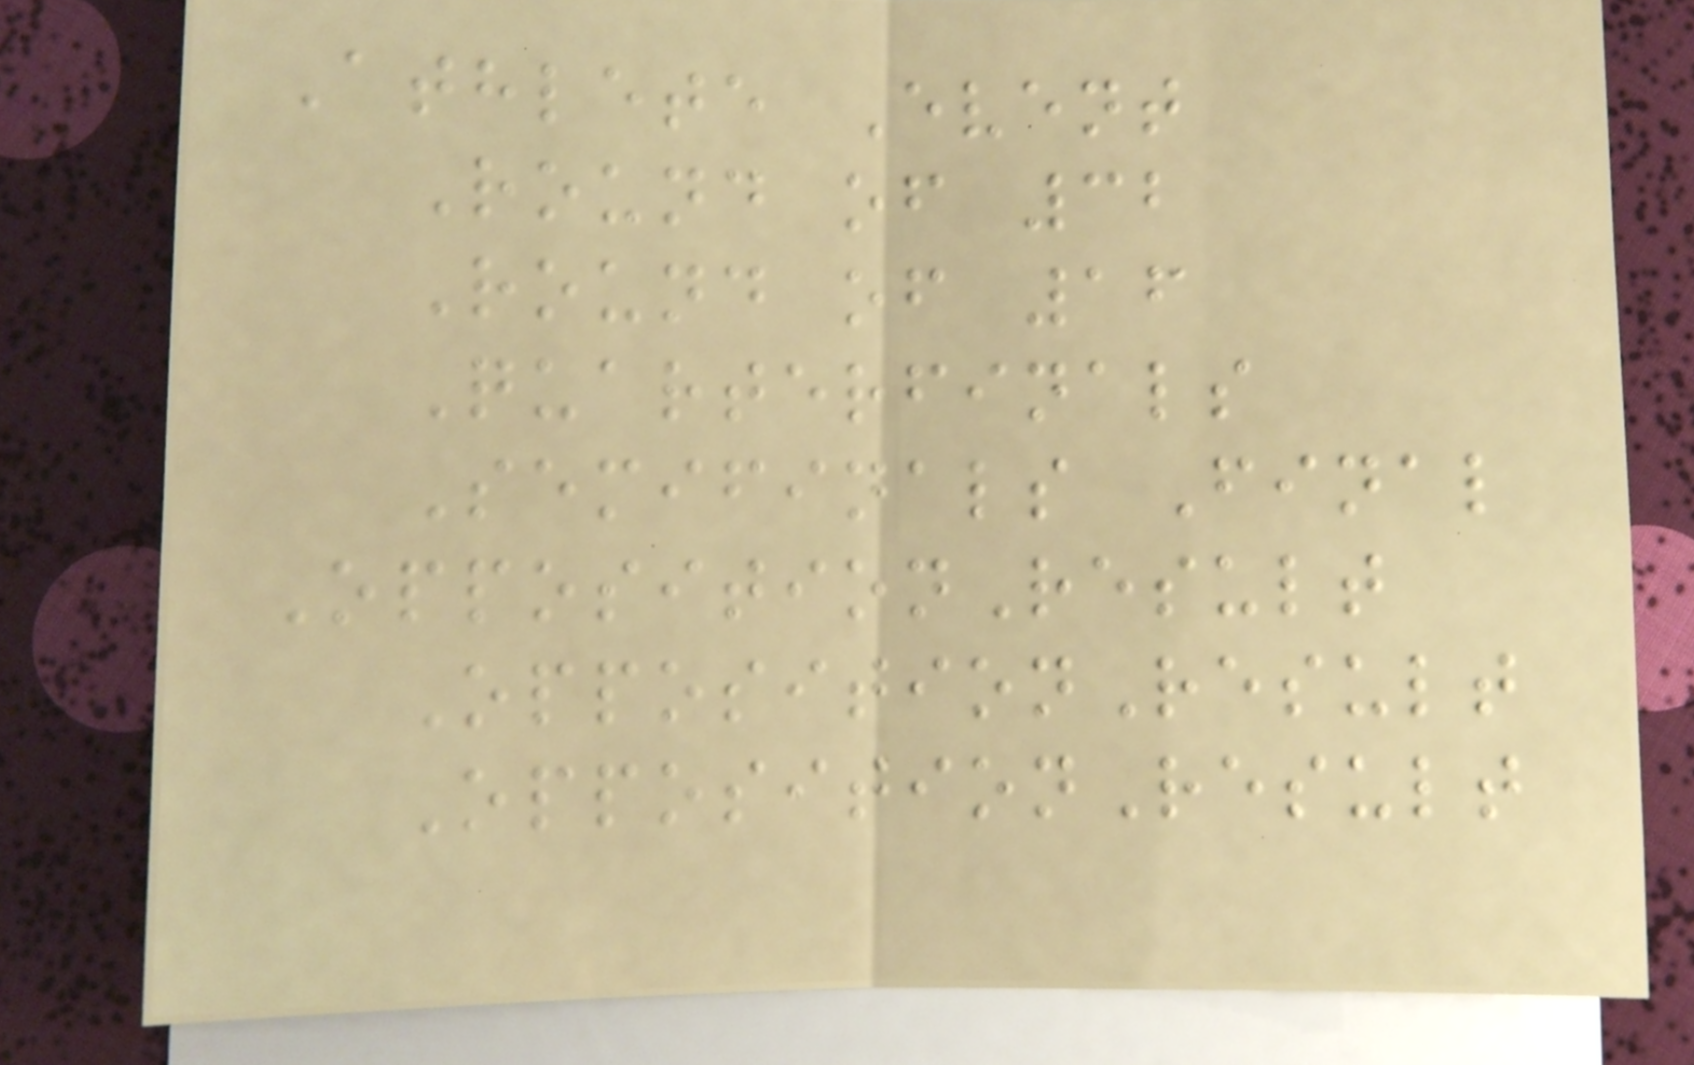Athlete Event
Round of 32
Round of 16
Quarterfinals
Semifinals Final
OppositionResult
OppositionResult
OppositionResult
